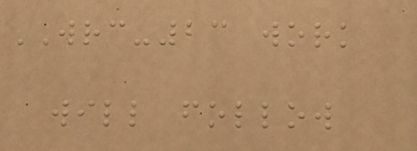WRC-23 work
will follow
